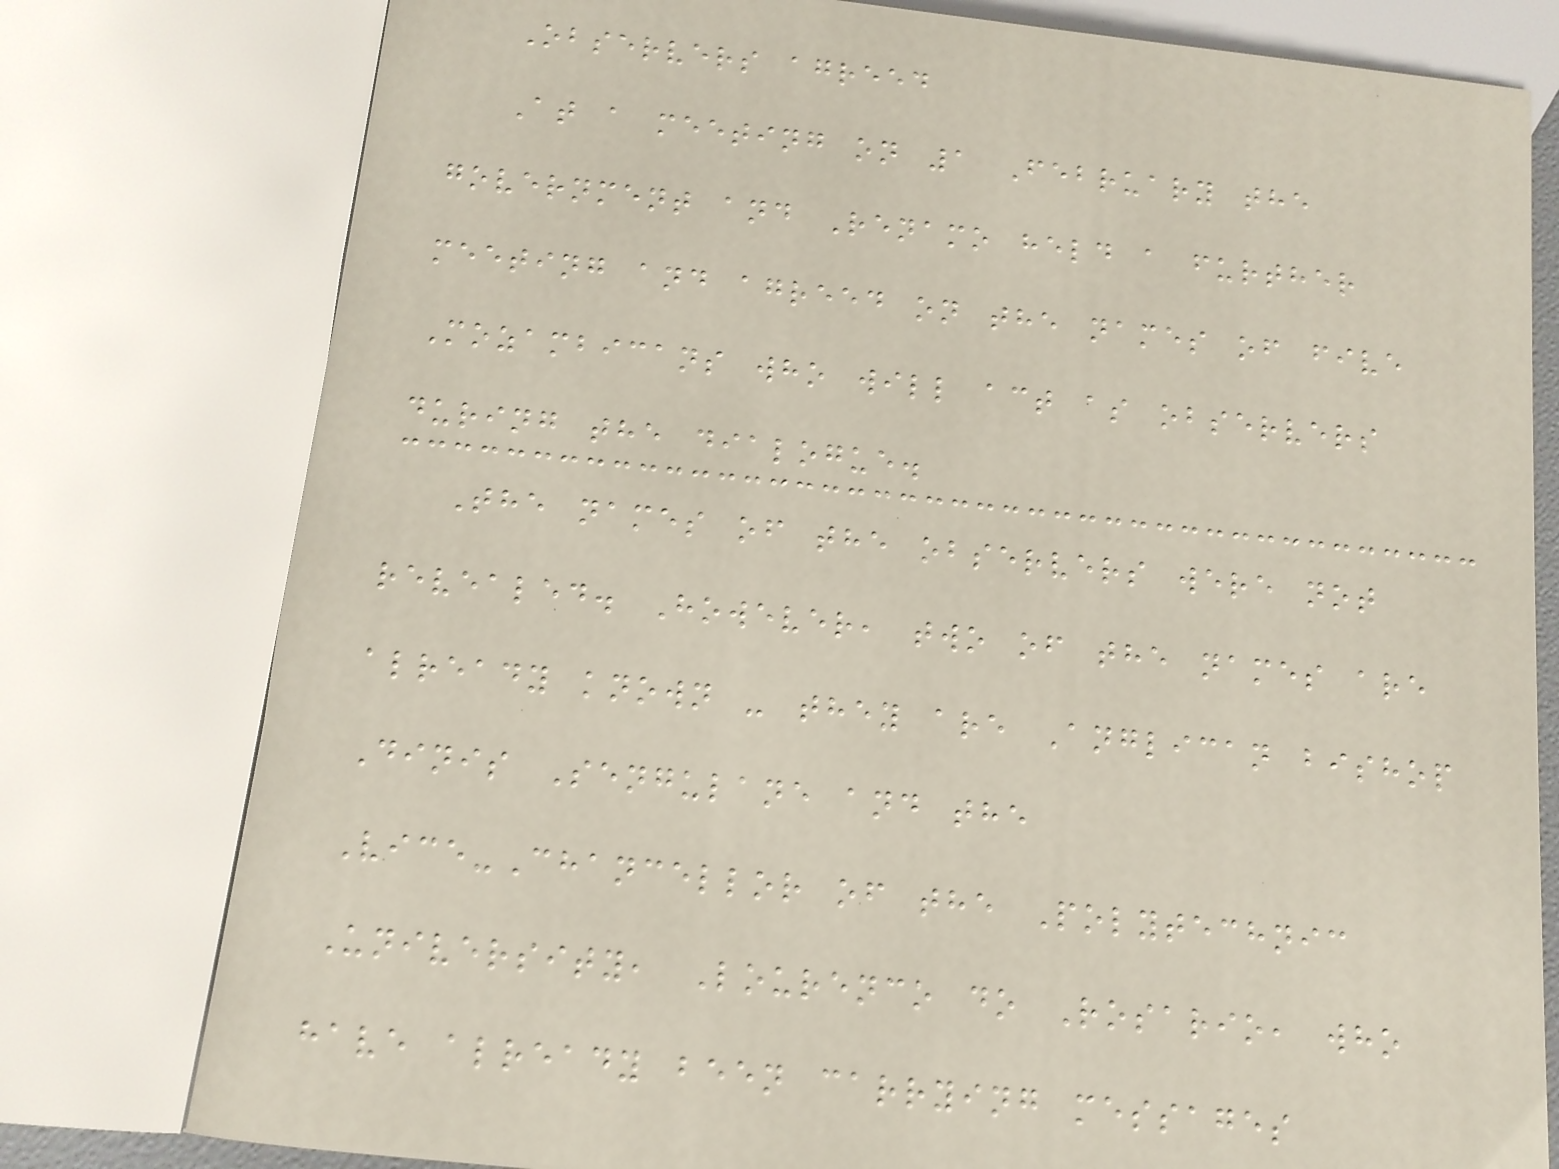Observers agreed
At a meeting on 1 February the
government and Renamo held a further
meeting and agreed on the names of five
Mozambicans who will act as observers
during the dialogue.
The names of the observers were not
revealed. However, two of the names are
already known - they are Anglican bishop
Dinis Sengulane and the
Vice-Chancellor of the Polytechnic
University, Lourenco do Rosario, who
have already been carrying messages
